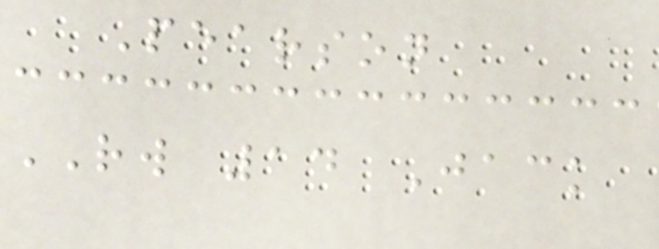Pearson
RW 14 Jack
